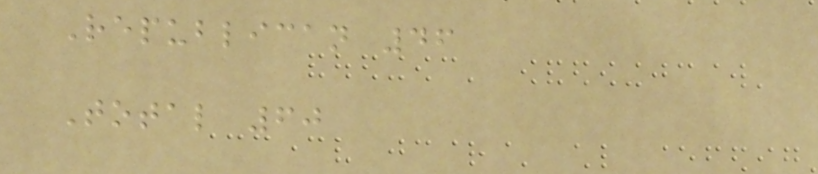Republican 46
Total 60
